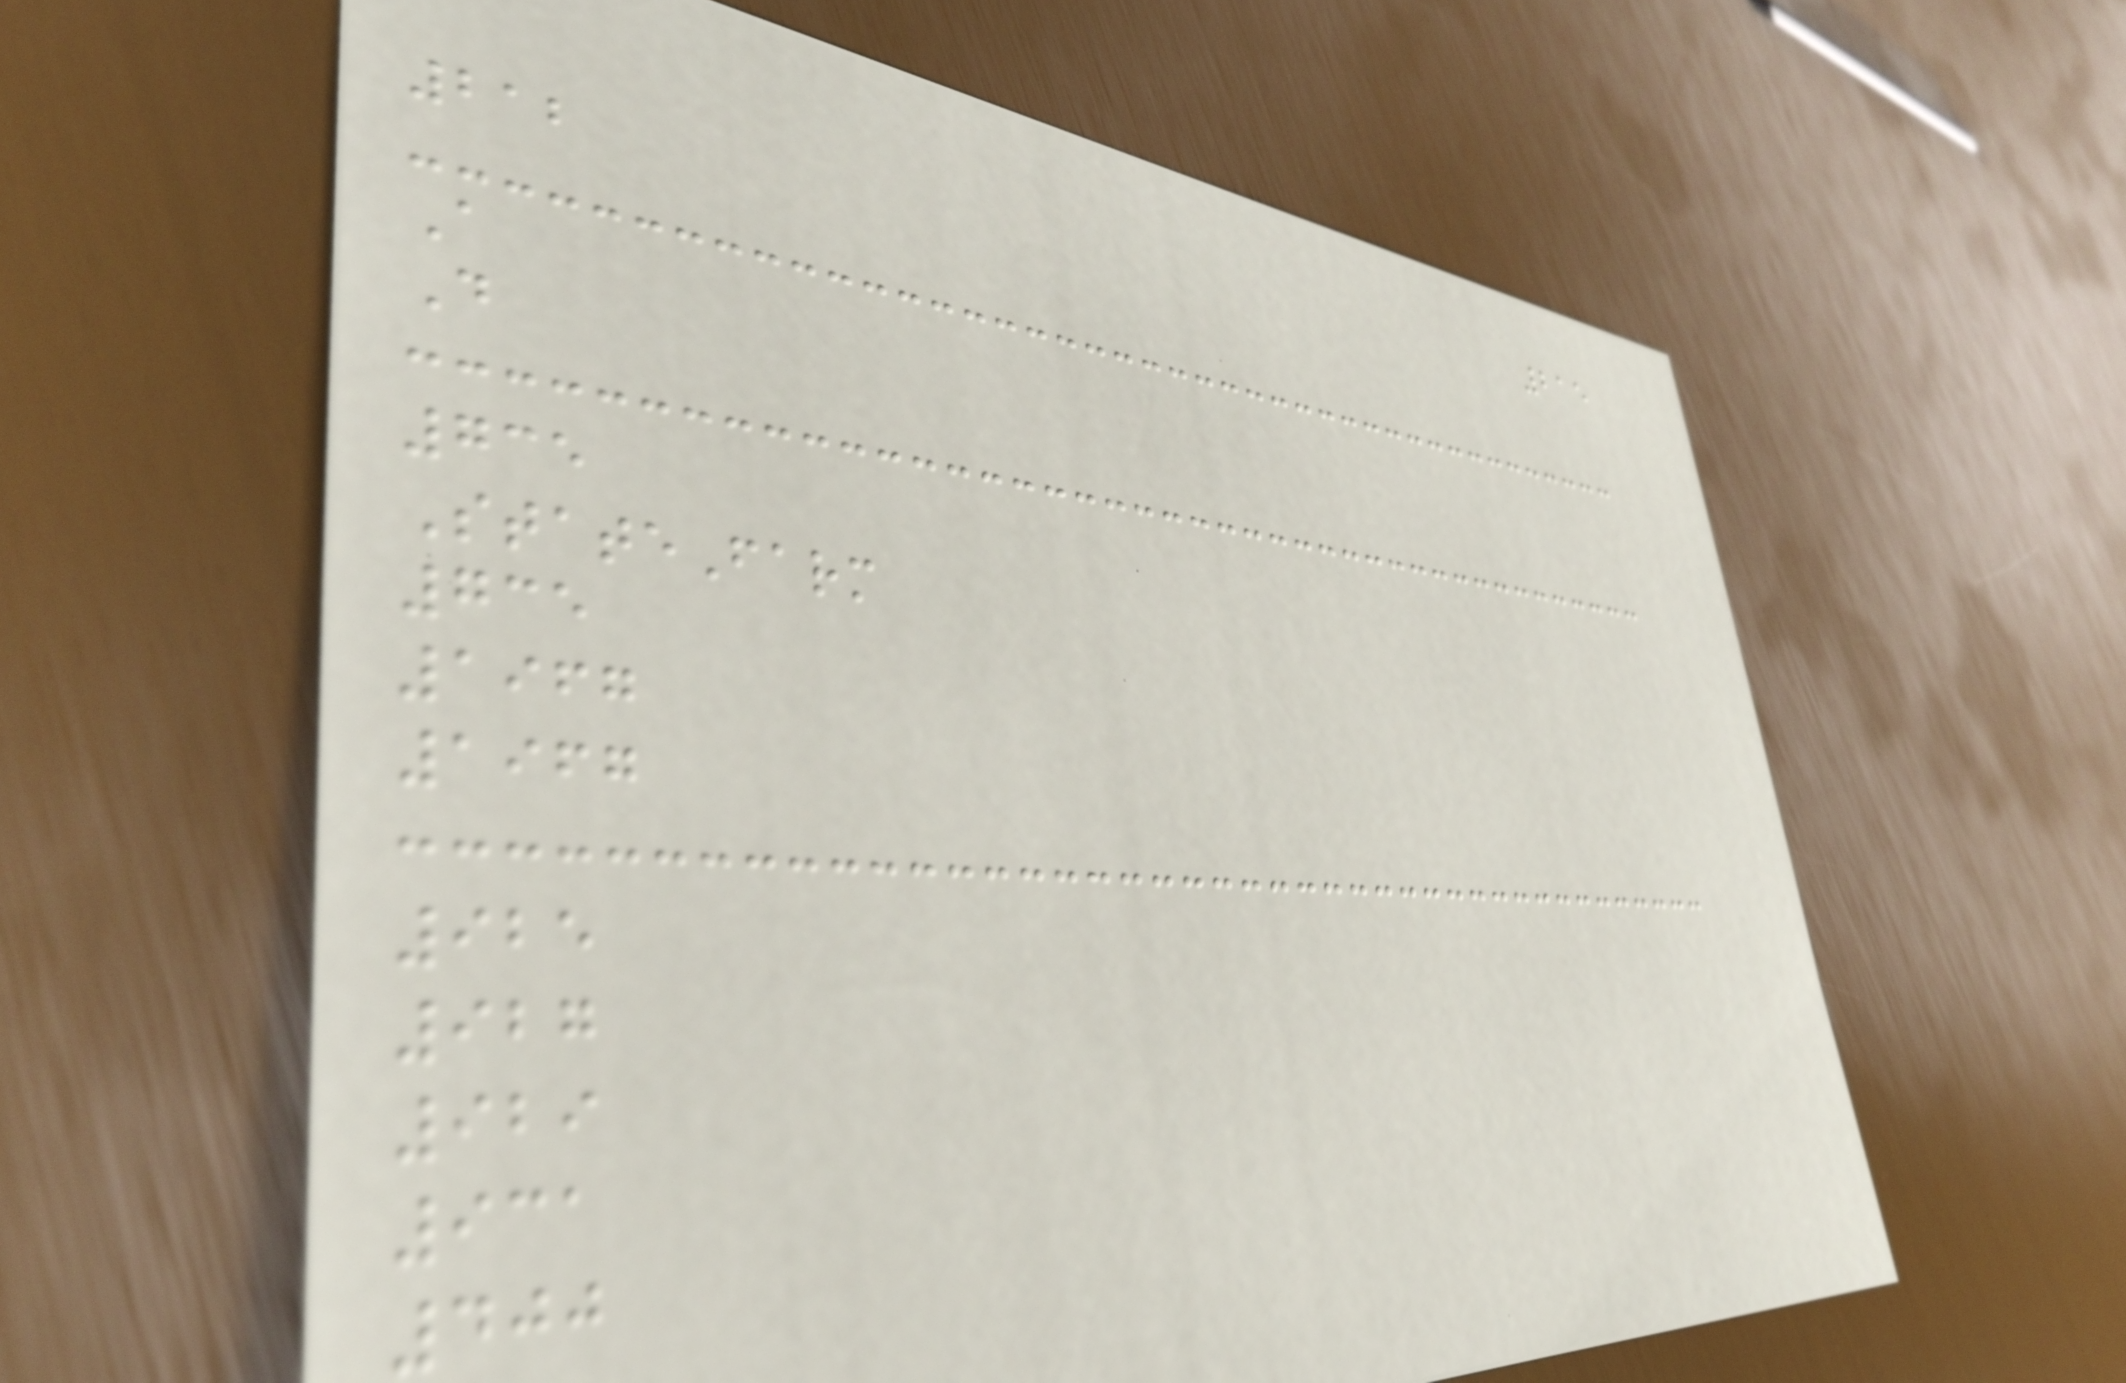215
212
A
D
735
StateFarm
735
1967
1967
925
927
929
931
400
